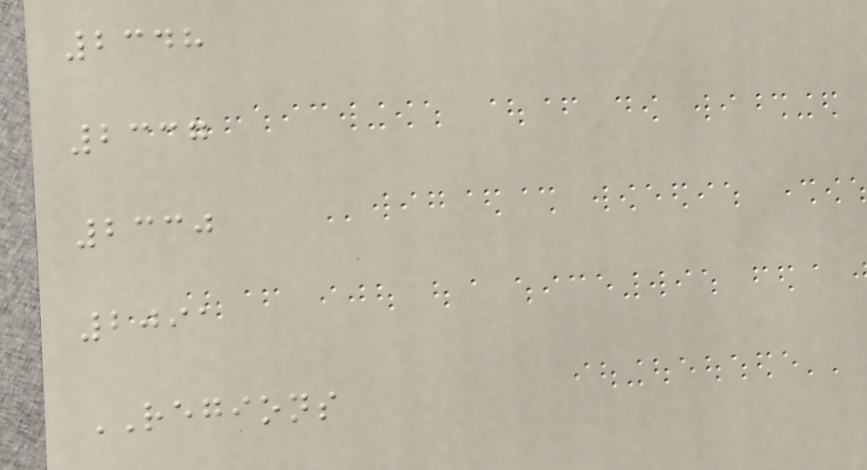2348
2337
2330
2091
REGIONS
